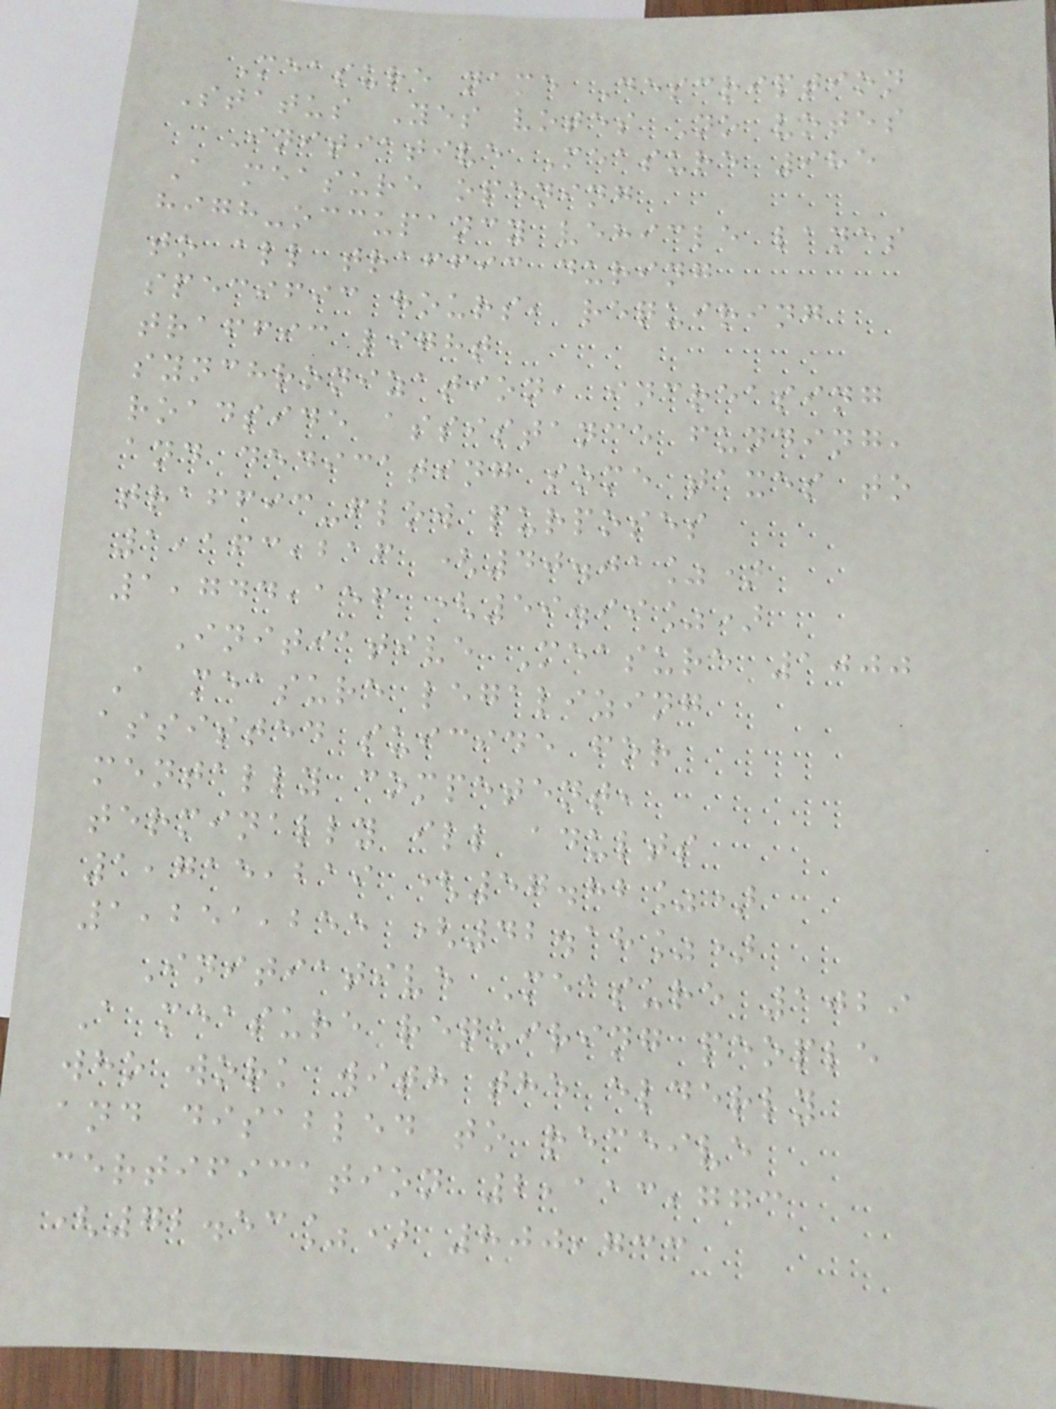Measure name Description
Status Yes votes No votes
Initiative Measure 985
A measure opening
high-occupancy vehicle lanes
to all traffic during
specific hours, requiring
traffic light
synchronization, increasing
roadside assistance funding,
and dedicating some taxes to
traffic-flow purposes
1,163,216 (40.01%)
1,744,156 (59.99%)
Initiative Measure 1000
A measure legalizing
assisted suicide for
mentally competent,
terminally ill adults
1,715,219 (57.82%)
1,251,255 (42.18%)
Initiative Measure 1029
A measure requiring people
who work with the elderly
and disabled to receive
certification 2,113,773
(72.53%) 800,733
